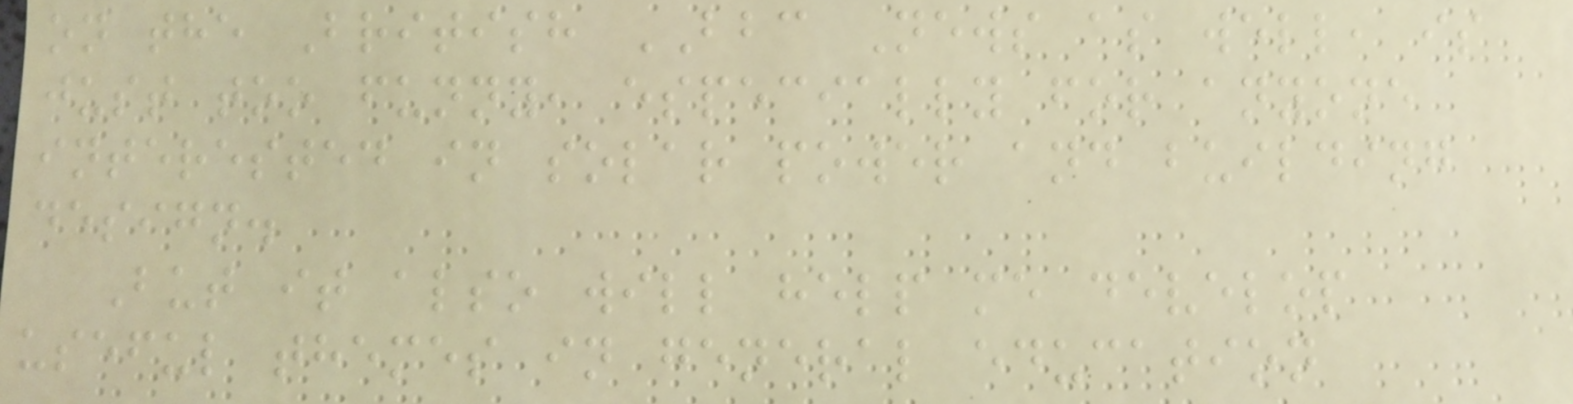on the British BBC News as well, is
just too funny, especially for anyone
interested in solar power and building
design.
But it also will help me develop
useful themes in general education
